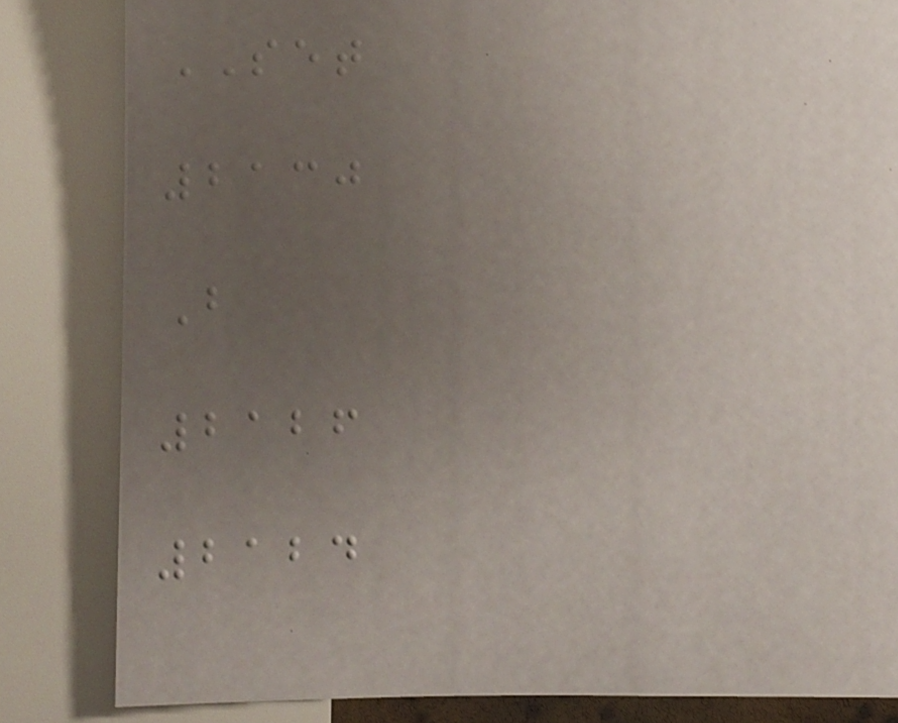SET
2130
B
2126
2124
